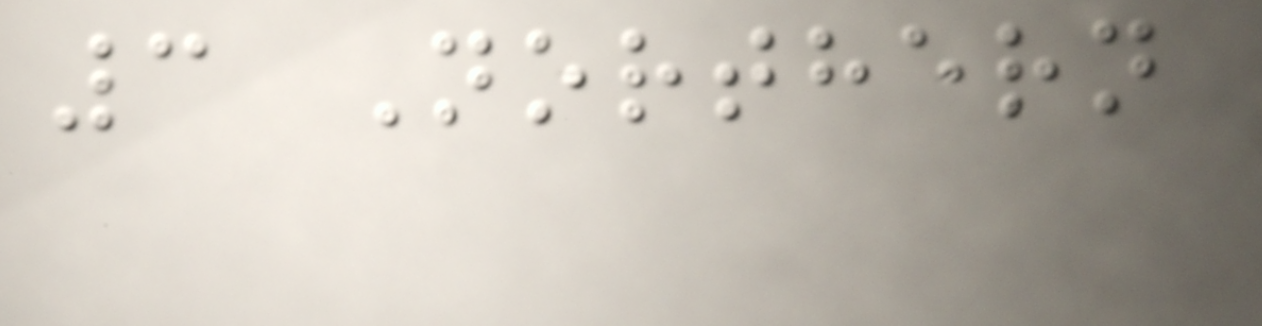3 Northern
